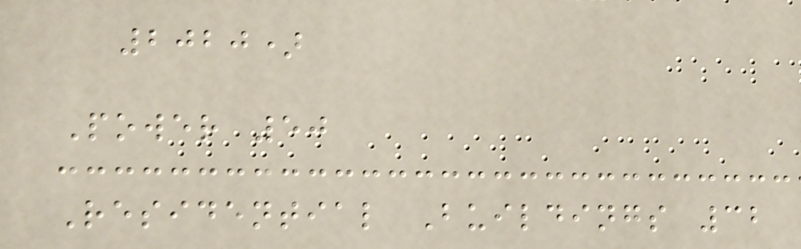2020)
Power 50
Residential Buildings 32
